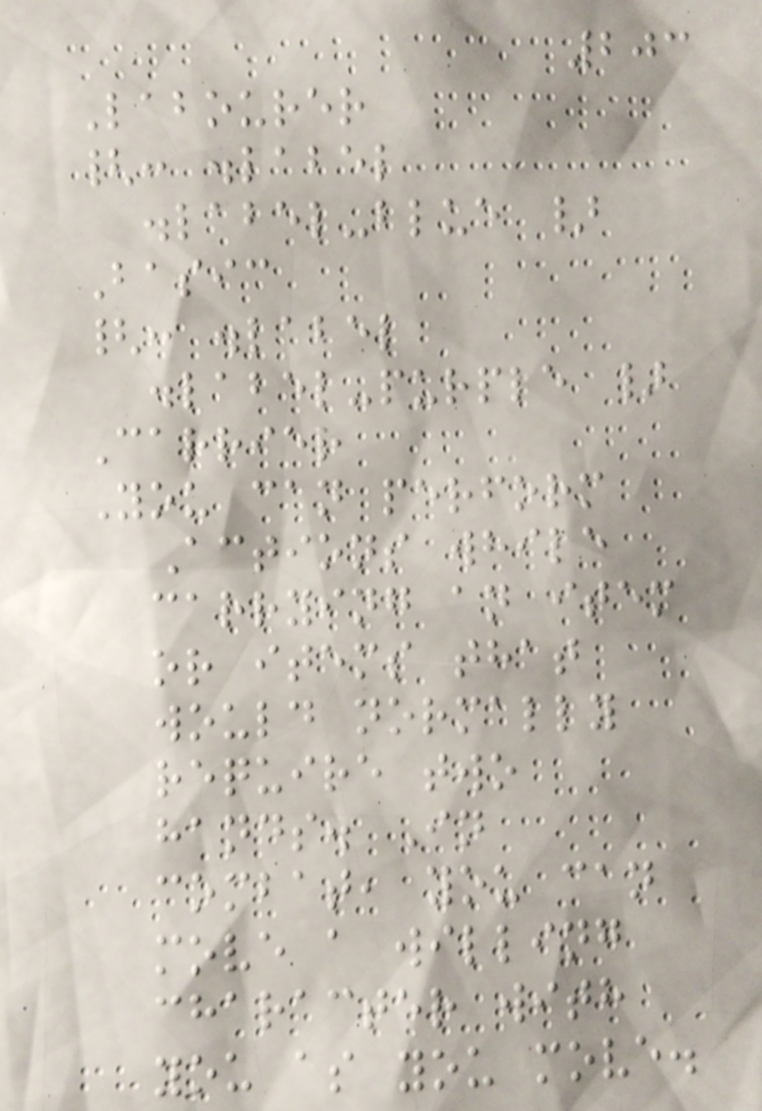203
Labourer
{: .label
.label-blue }
Basic
{: .label
.label-purple }
Carrier
You can perform
Actions while
carrying an item
or items that
would normally
require two
hands. In
combat, you can
move a willing
character with
you as you move.
